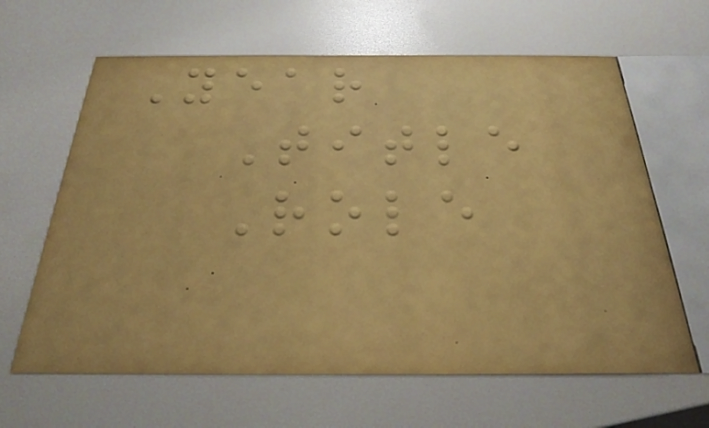Year
Title
Role
